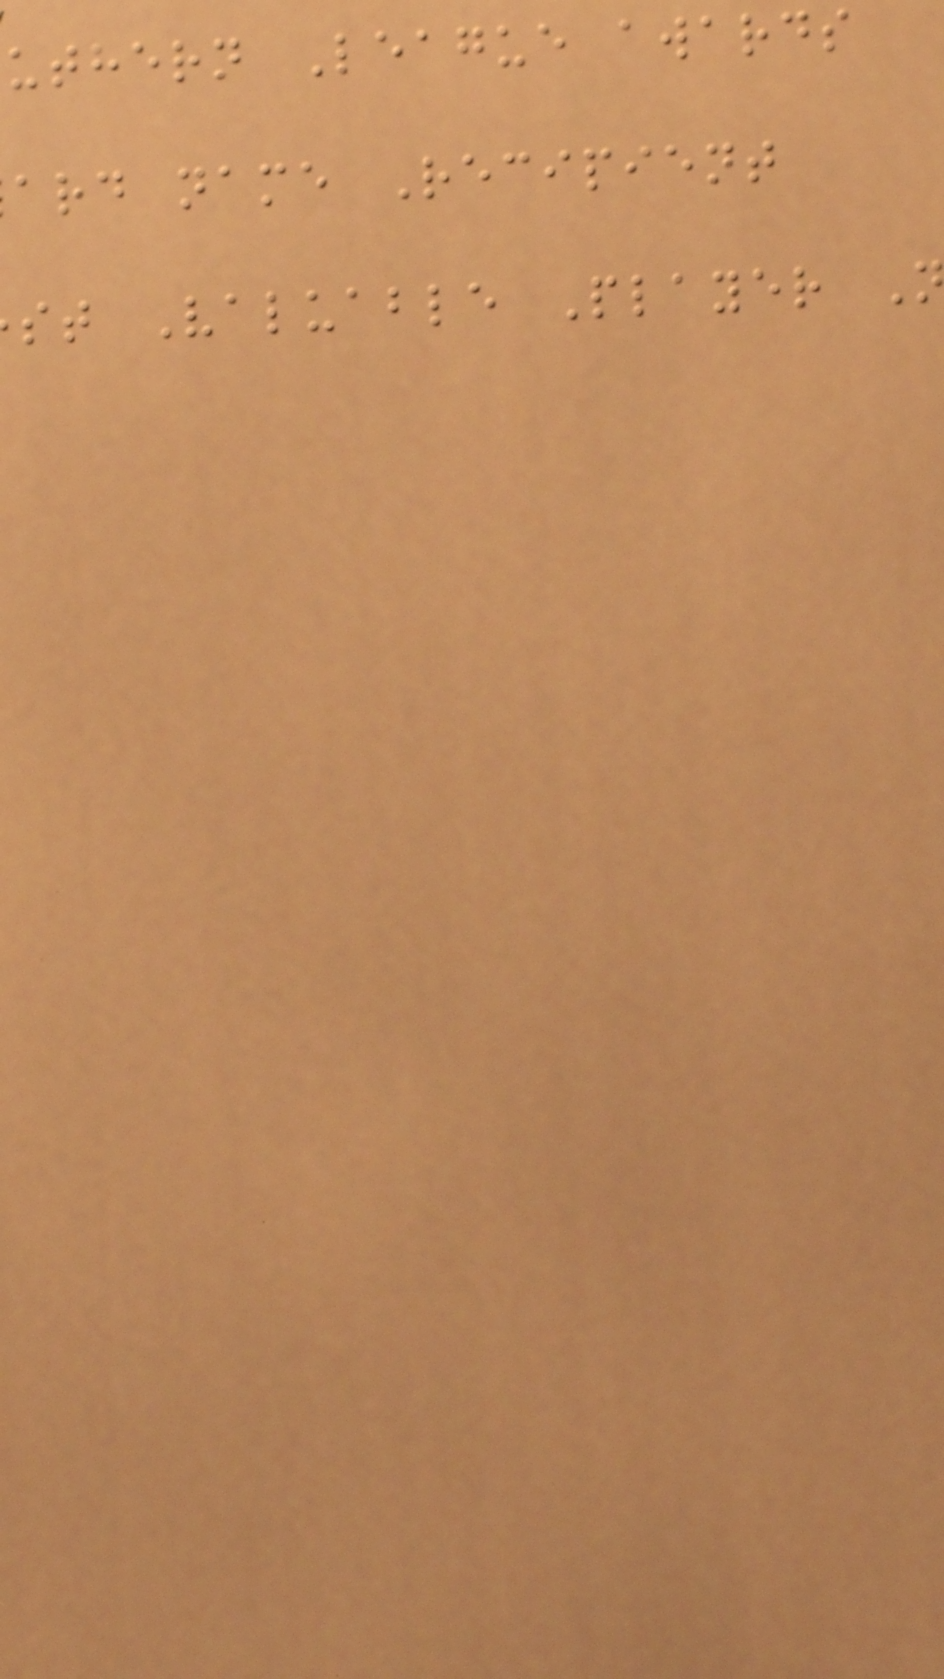uthern League awards
ard name Recipient
st Valuable Player
